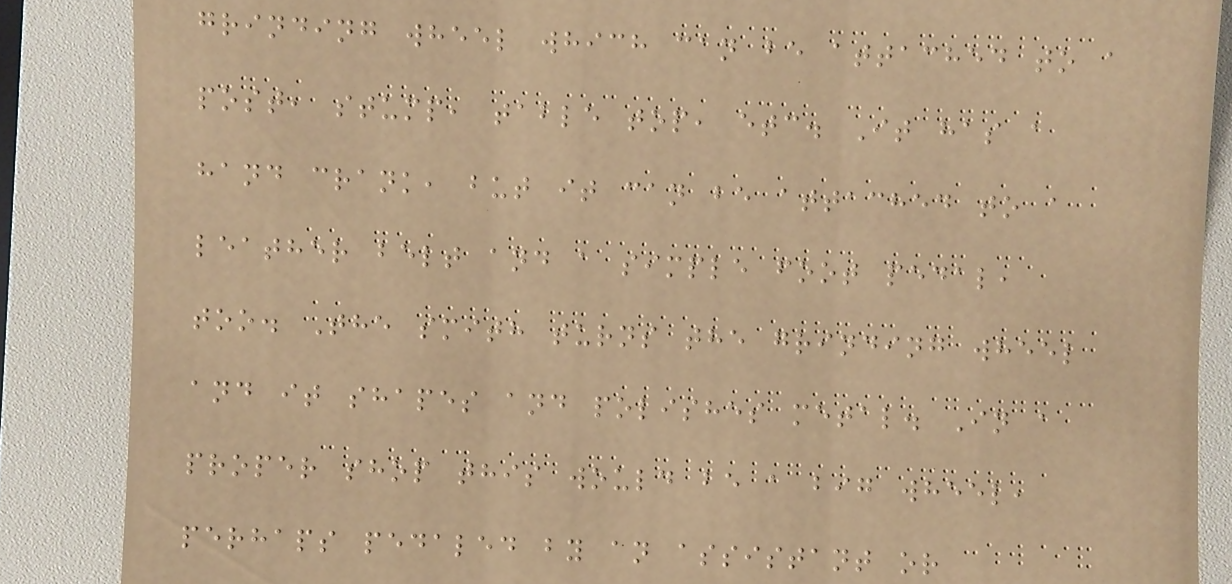grinding wheel which can be attached to a
post, stump, table top, etc. It has a
hand crank, but it can be attached to a
leather belt and a simple foot pedal,
too. The smith turns the grinding wheel
and it shapes and polishes metal. In a
proper shop this would be a big wheel,
perhaps pedaled by an assistant or
